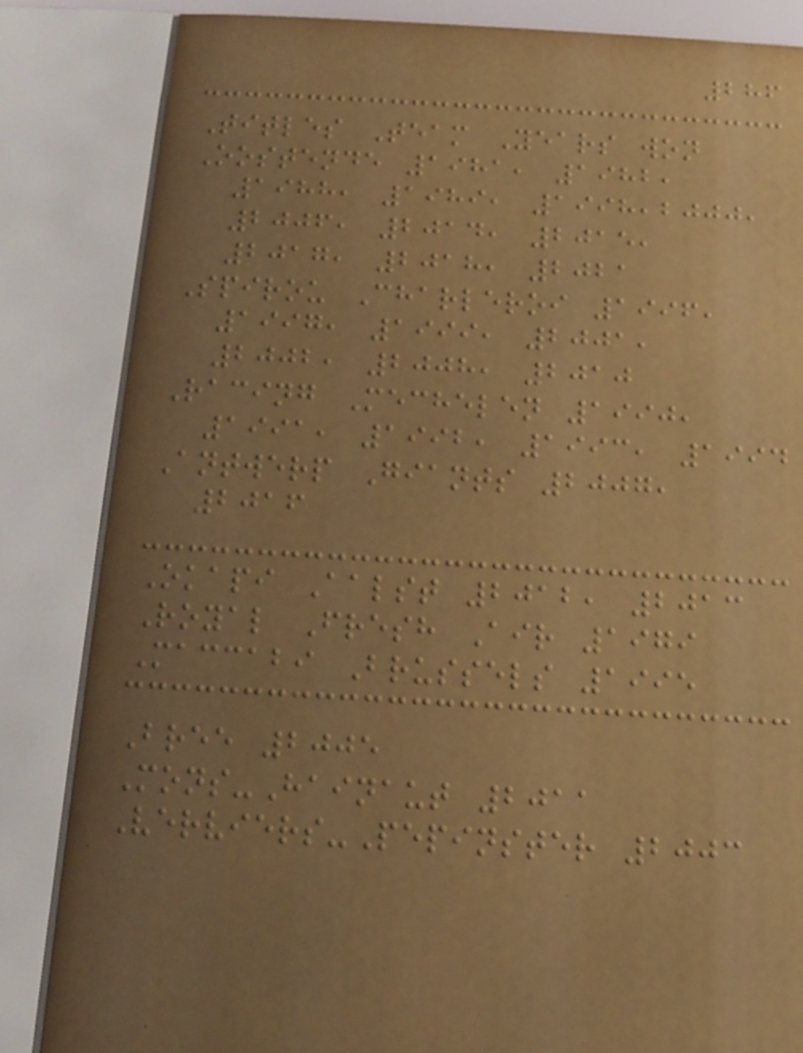286
Titles Team Years won
Oostende 1981, 1982,
1988, 1989, 1998,2000,
2006, 2014, 2015,
2017, 2018, 2021
Spirou Charleroi 1996,
1997, 1999, 2001,
2002, 2008, 2010
Racing Mechelen 1990,
1991, 1992, 1993, 1994
Antwerp Giants 2007,
2016
Okapi Aalst 2012, 2013
Royal Fresh Air 1979
Maccabi Brussels 1995
Bree 2005
Mons-Hainaut 2011
Verviers-Pepinster 2003
